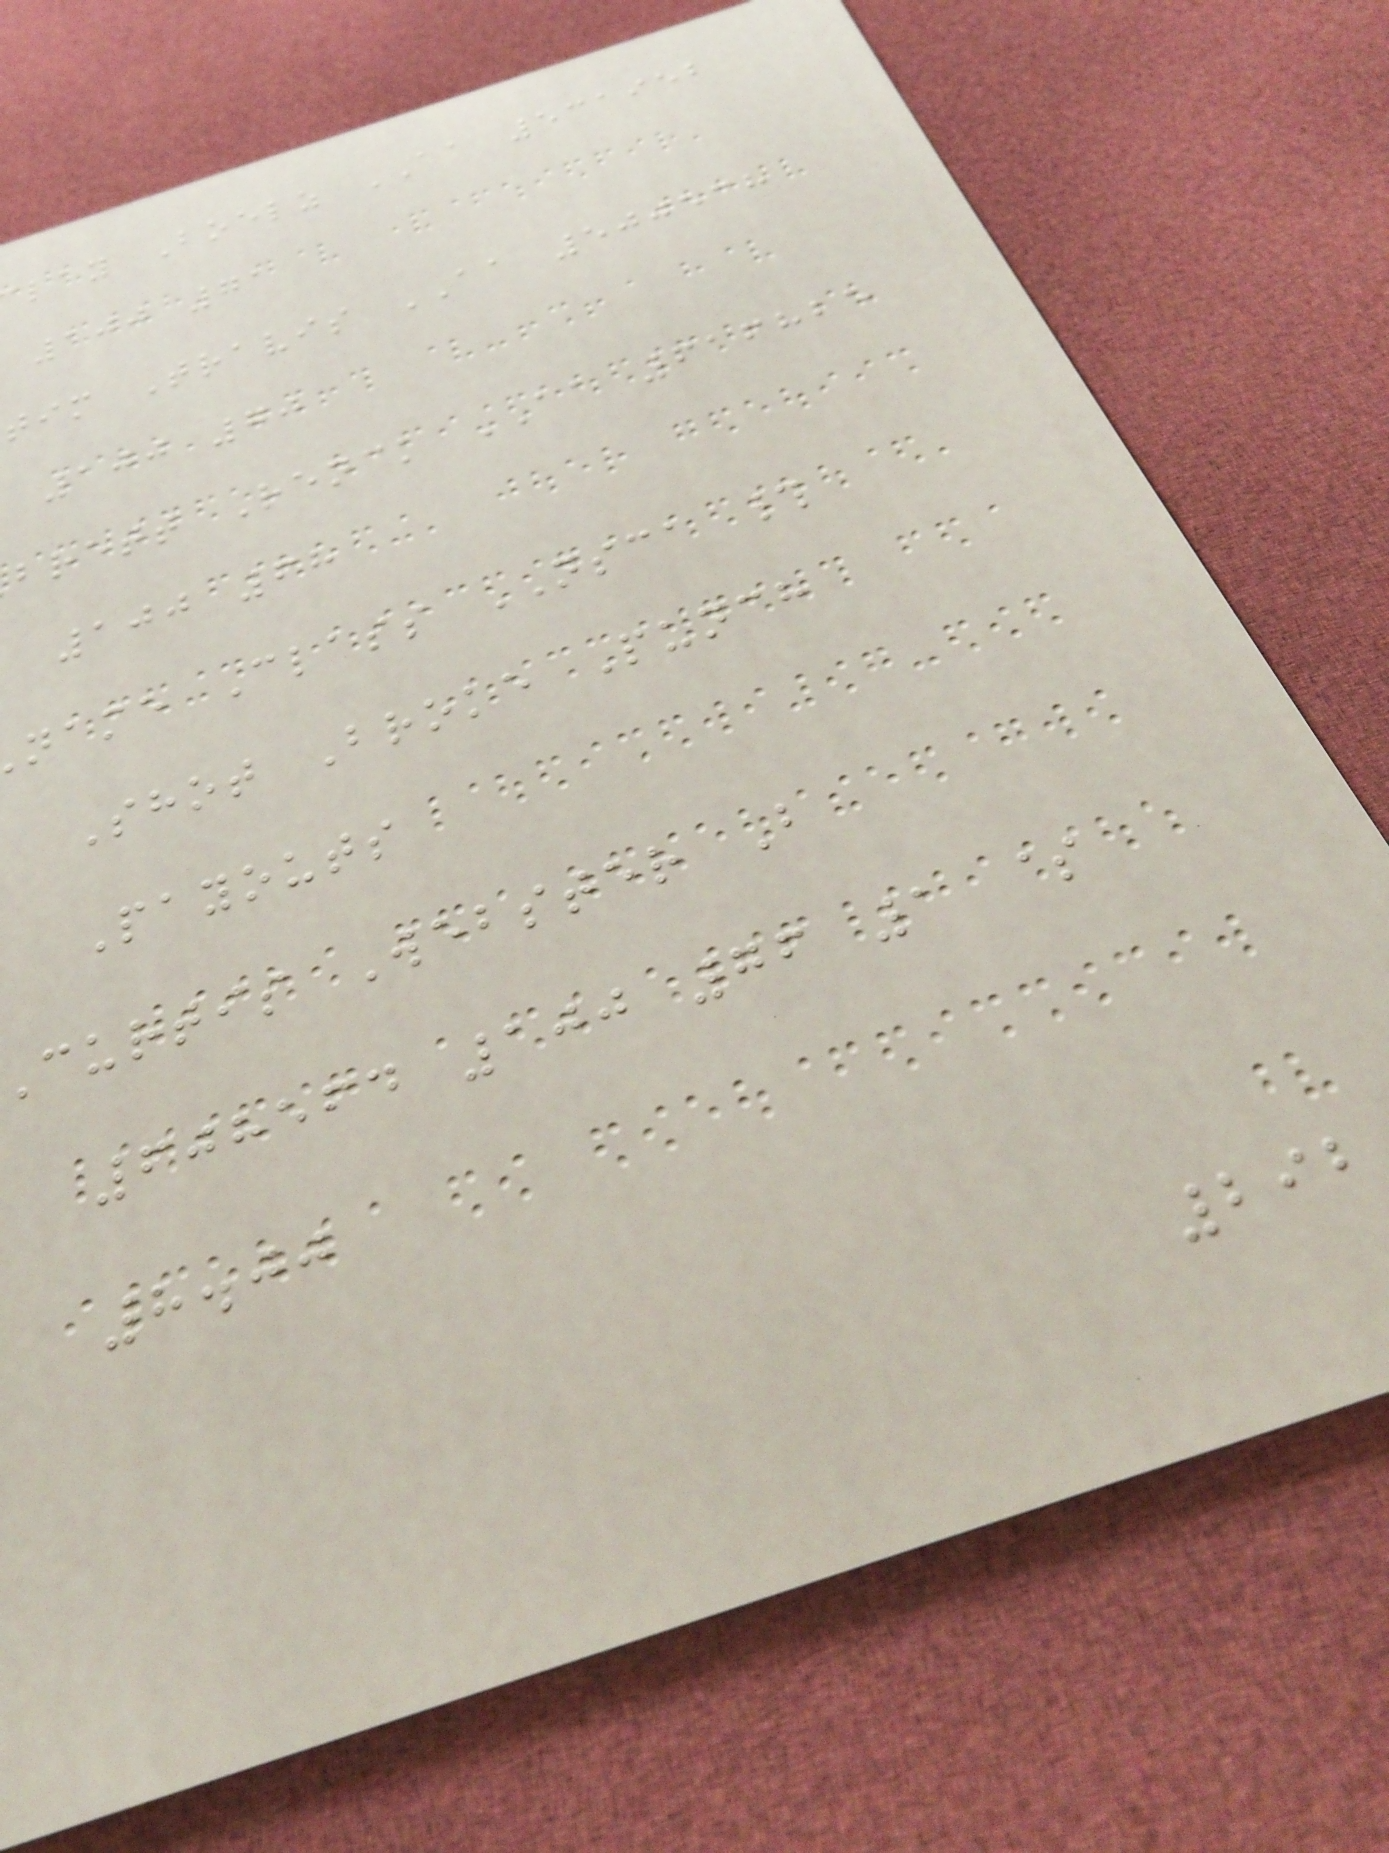lay Boelz AA 531952
100 71
tim Travis AA 500538
100 70
brett Renck AA 616825
100 68
name Class NSCA #
Shot Broke Punch
Payouts
curtis Webster B
608564 100 76 1 $
8.00
292
